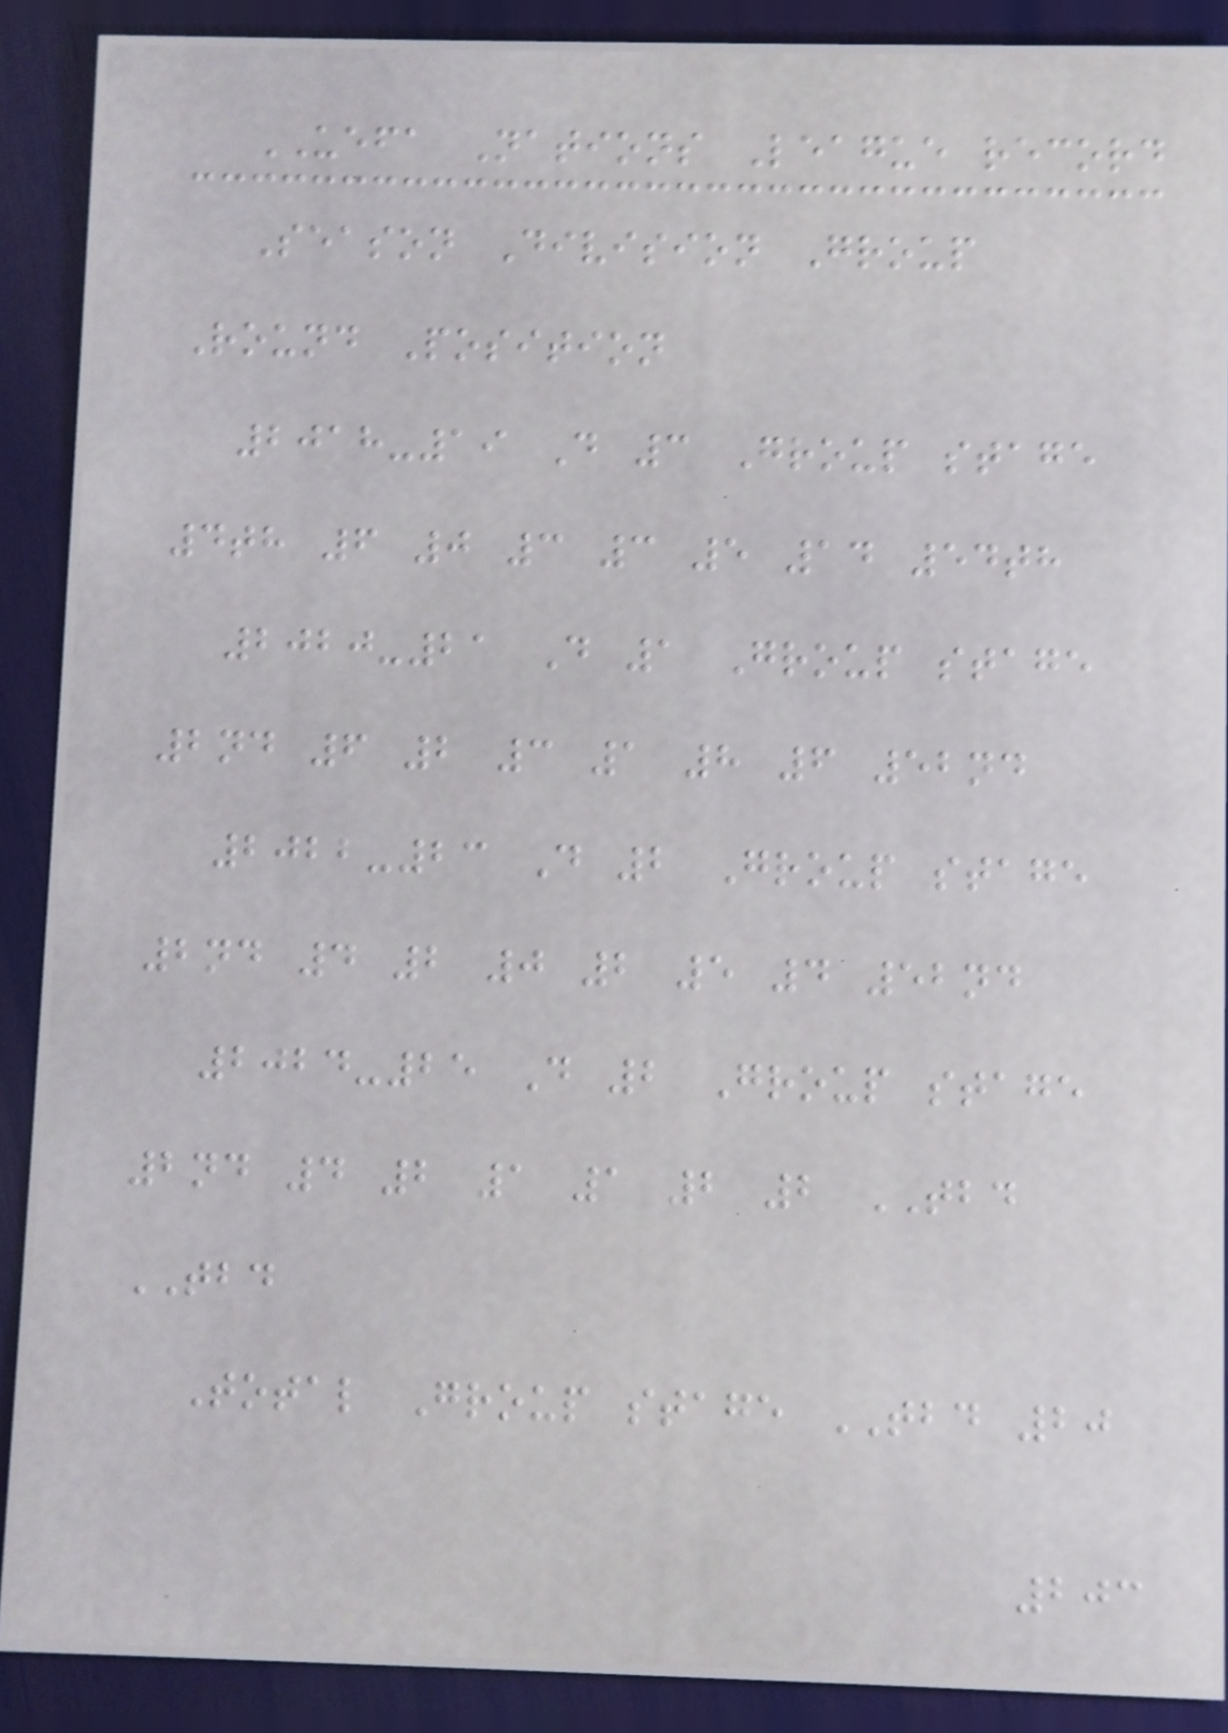UEFA Nations League record
Season Division Group
Round Position
2018-19 D 3 Group stage
4th 6 0 3 3 5 14 54th
2020-21 D 1 Group stage
2nd 6 2 3 1 8 6 52nd
2022-23 D 2 Group stage
2nd 4 2 0 2 5 4 52nd
2024-25 D 2 Group stage
2nd 4 2 1 1 2 2 TBD
TBD
Total Group stage TBD 20
203
